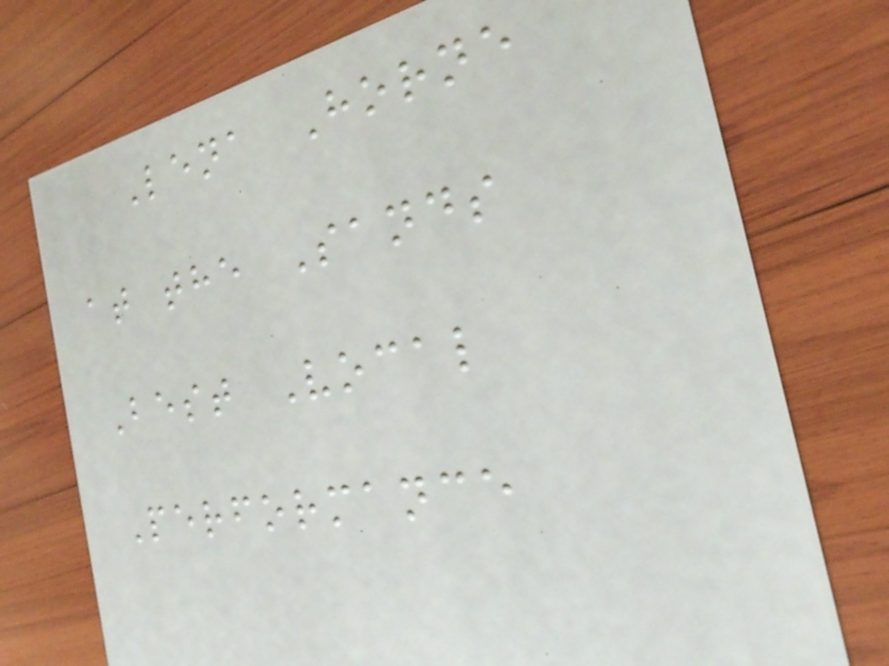Lena Horne
at the Sands
Best Vocal
Performance
